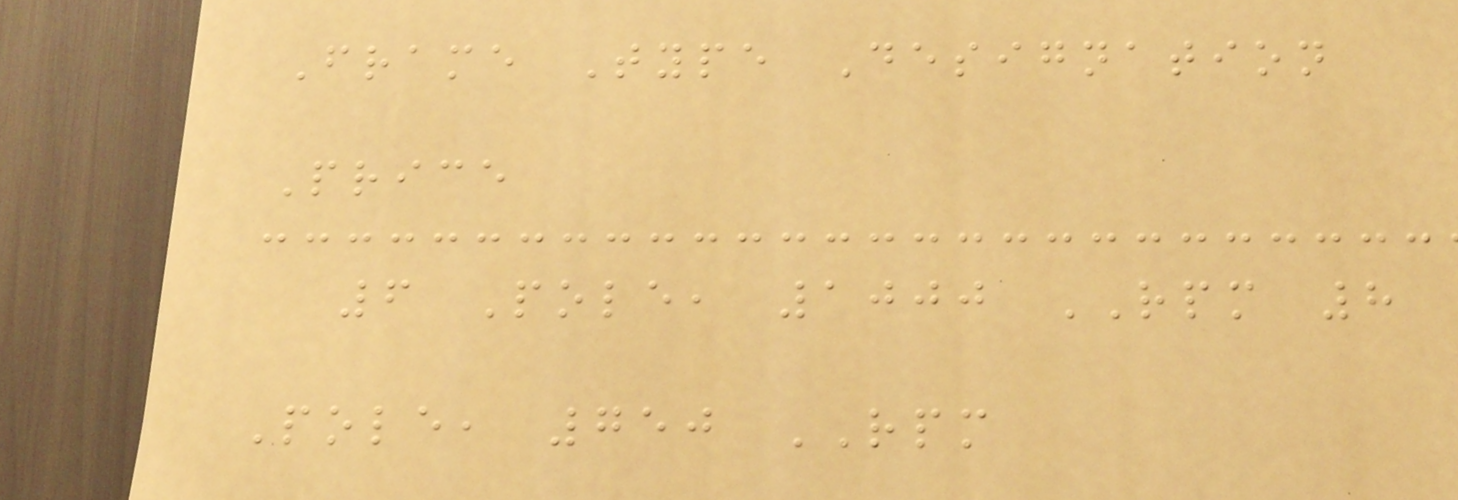Frame Type Designation
Price
6 Pole, 1000 RPM 8
Pole, 750 RPM
